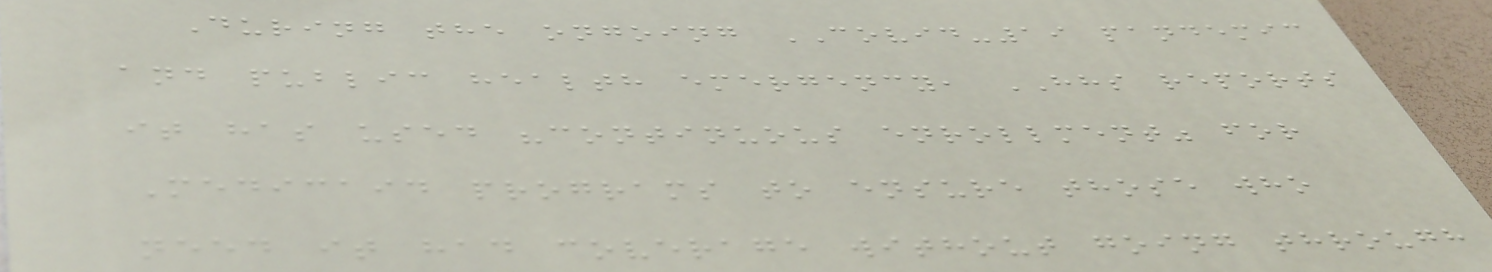During the ongoing COVID-19 pandemic
and public health emergency, HHS reports
it has used "continuous enrollment" for
Medicaid programs to ensure those who
need it had coverage without going through
